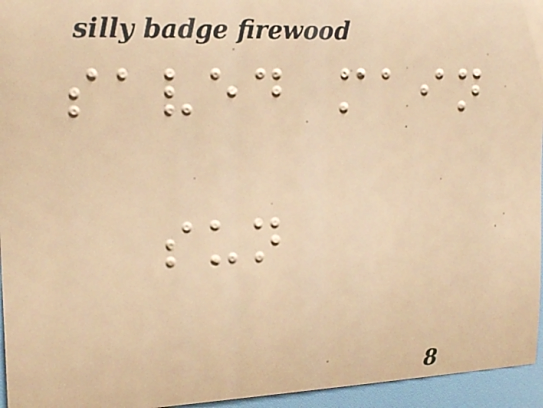saved main
sun
